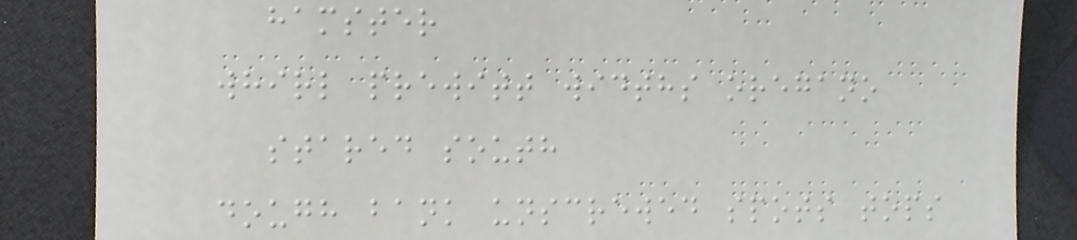hamster
whirl prewitt widths oregano
stared south
dough bank unscrewed spots tops
